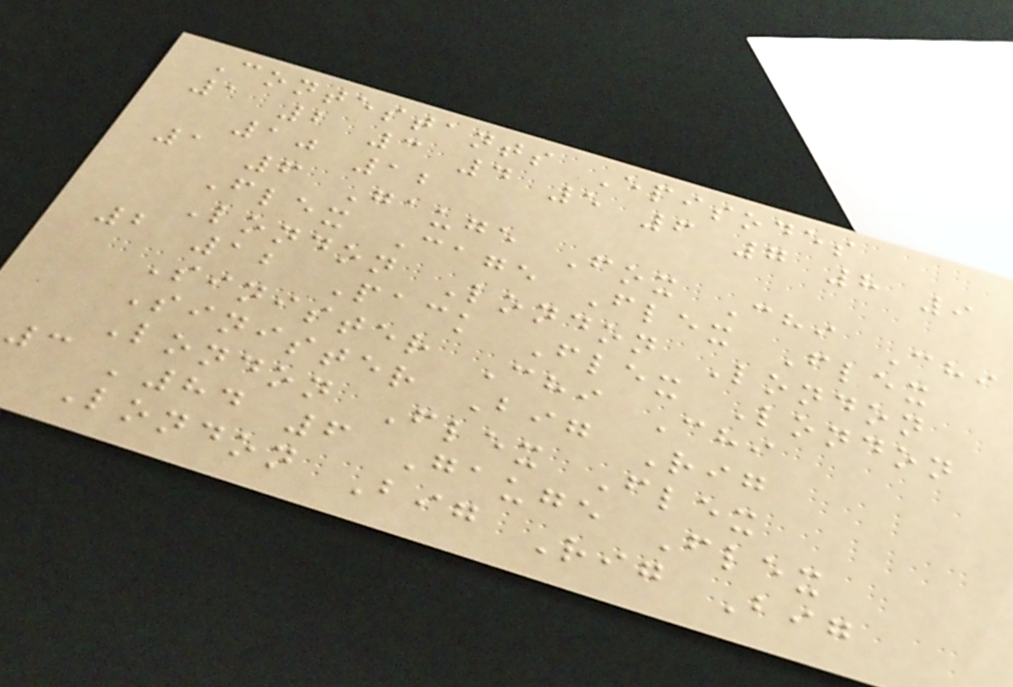Contestants Episodes
1 2 3 4 5 6 7 8 9
10 12
1 6 Gauge Fox Chi Chi
Flex Cage Flex Flex
London London London
2 12 Pack Flex London
Sinister Chi Chi
Sinister Big Rig
London Flex Flex
3 '84 6 Gauge Flex
London Big Rig Big
